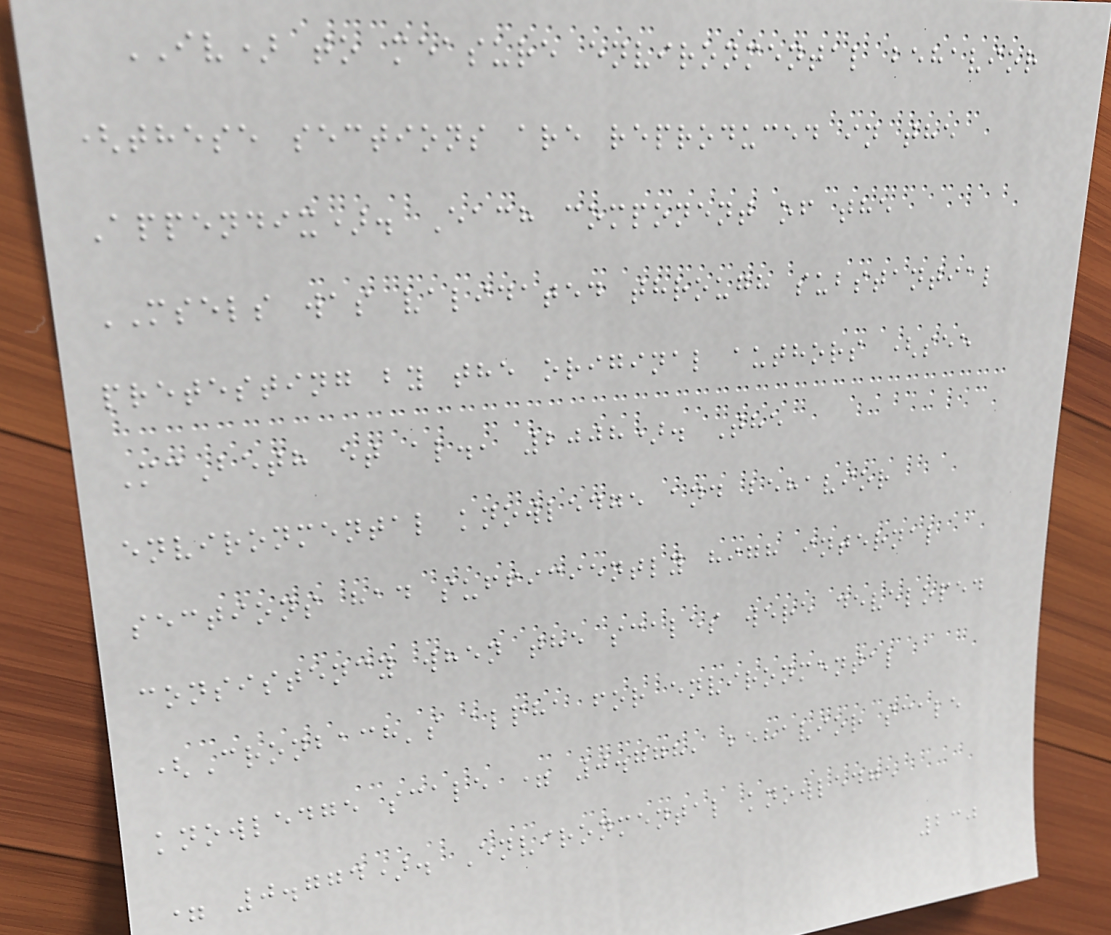IV) to measure environmental behavior
(these sections are reproduced in the
Appendix). Each component of the
MSELS was validated through substantial
pretesting by the original authors (see
McBeth et al., 2008). The
environmental knowledge and behavior
sections had sufficiently high internal
consistency when the scales were developed
(Cronbach's alpha for environmental
knowledge scale = 0.778, behavior scale
= 0.774). Environmental knowledge
230
